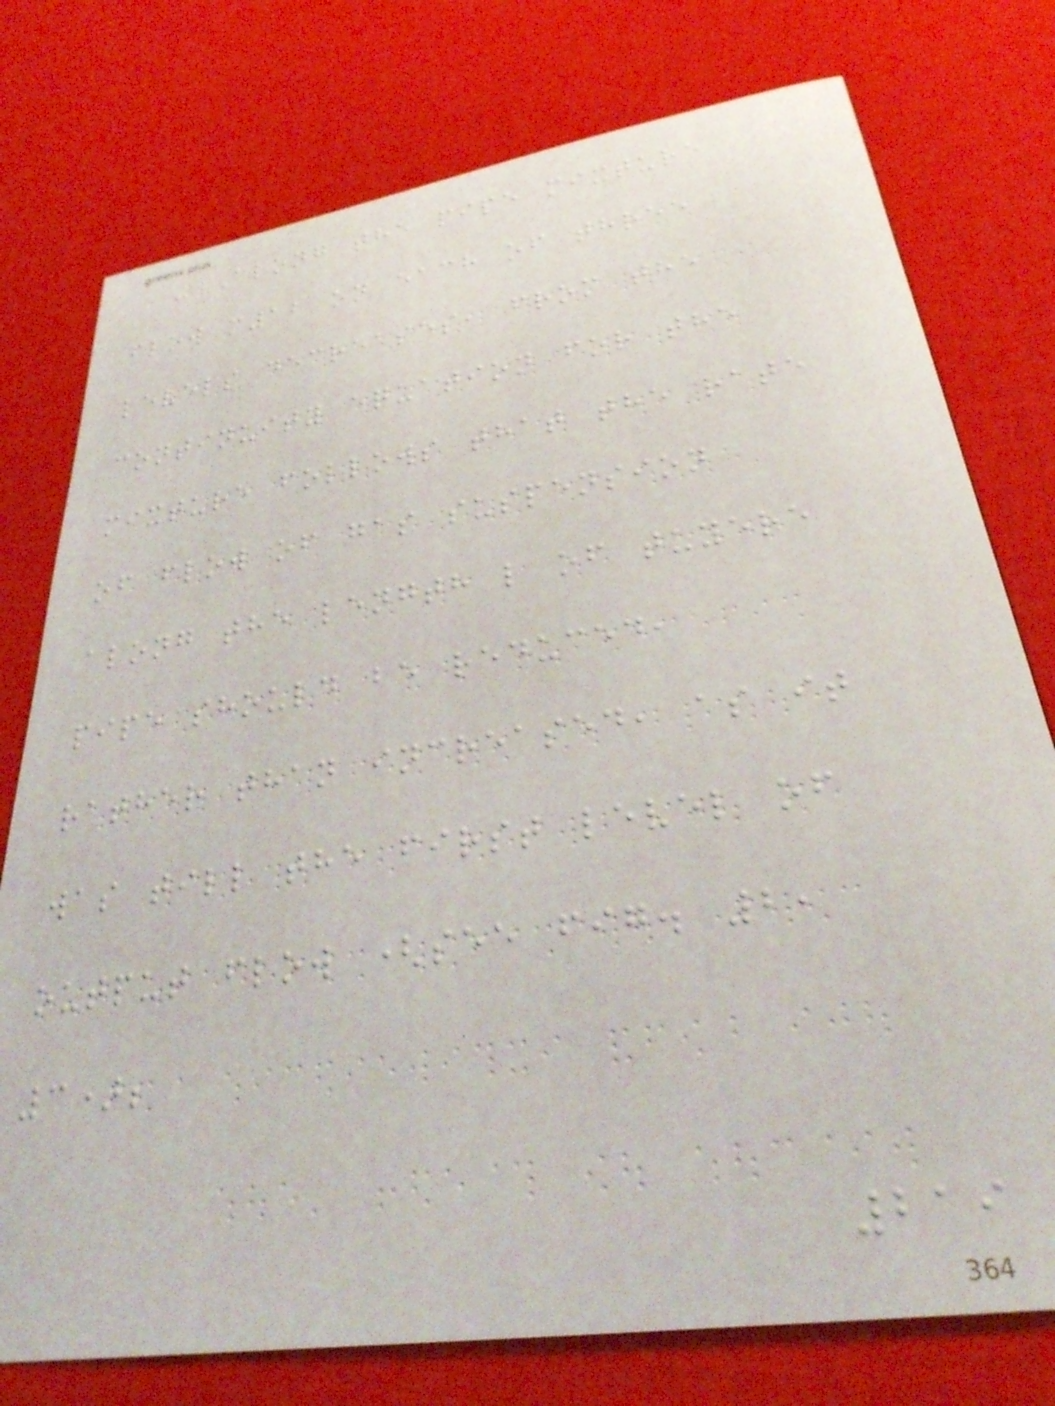- Along the pipe mixture
flow m12 on each of three
levels decreases, from the
continuity equation for the
mixture follows that the rate
of flow of gas suspension
along the length l of tuyere
pipe should be reduced,
rather than increased, as it
was till the first level of
output flow (see fig. 2,
3);
219
